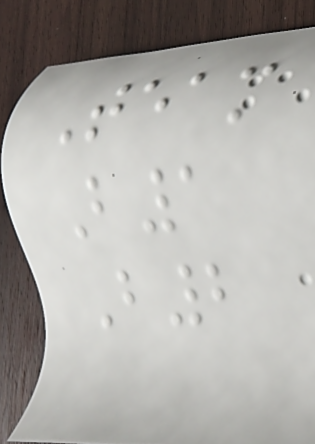Team
B1
B2
